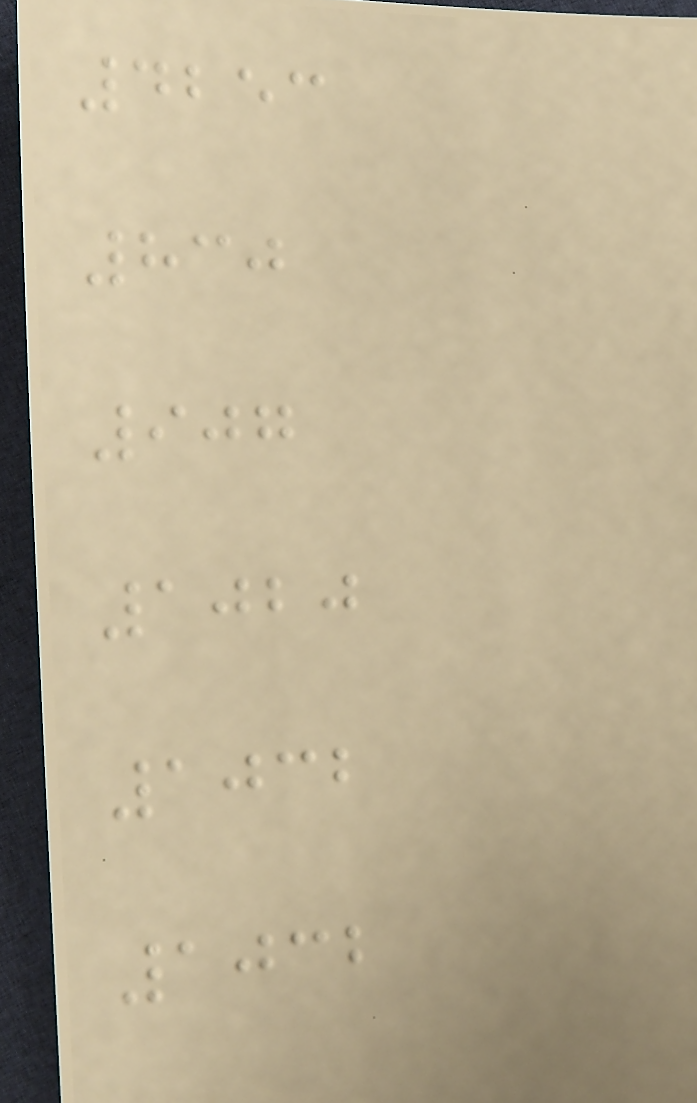4253
830
907
1020
1032
1032
